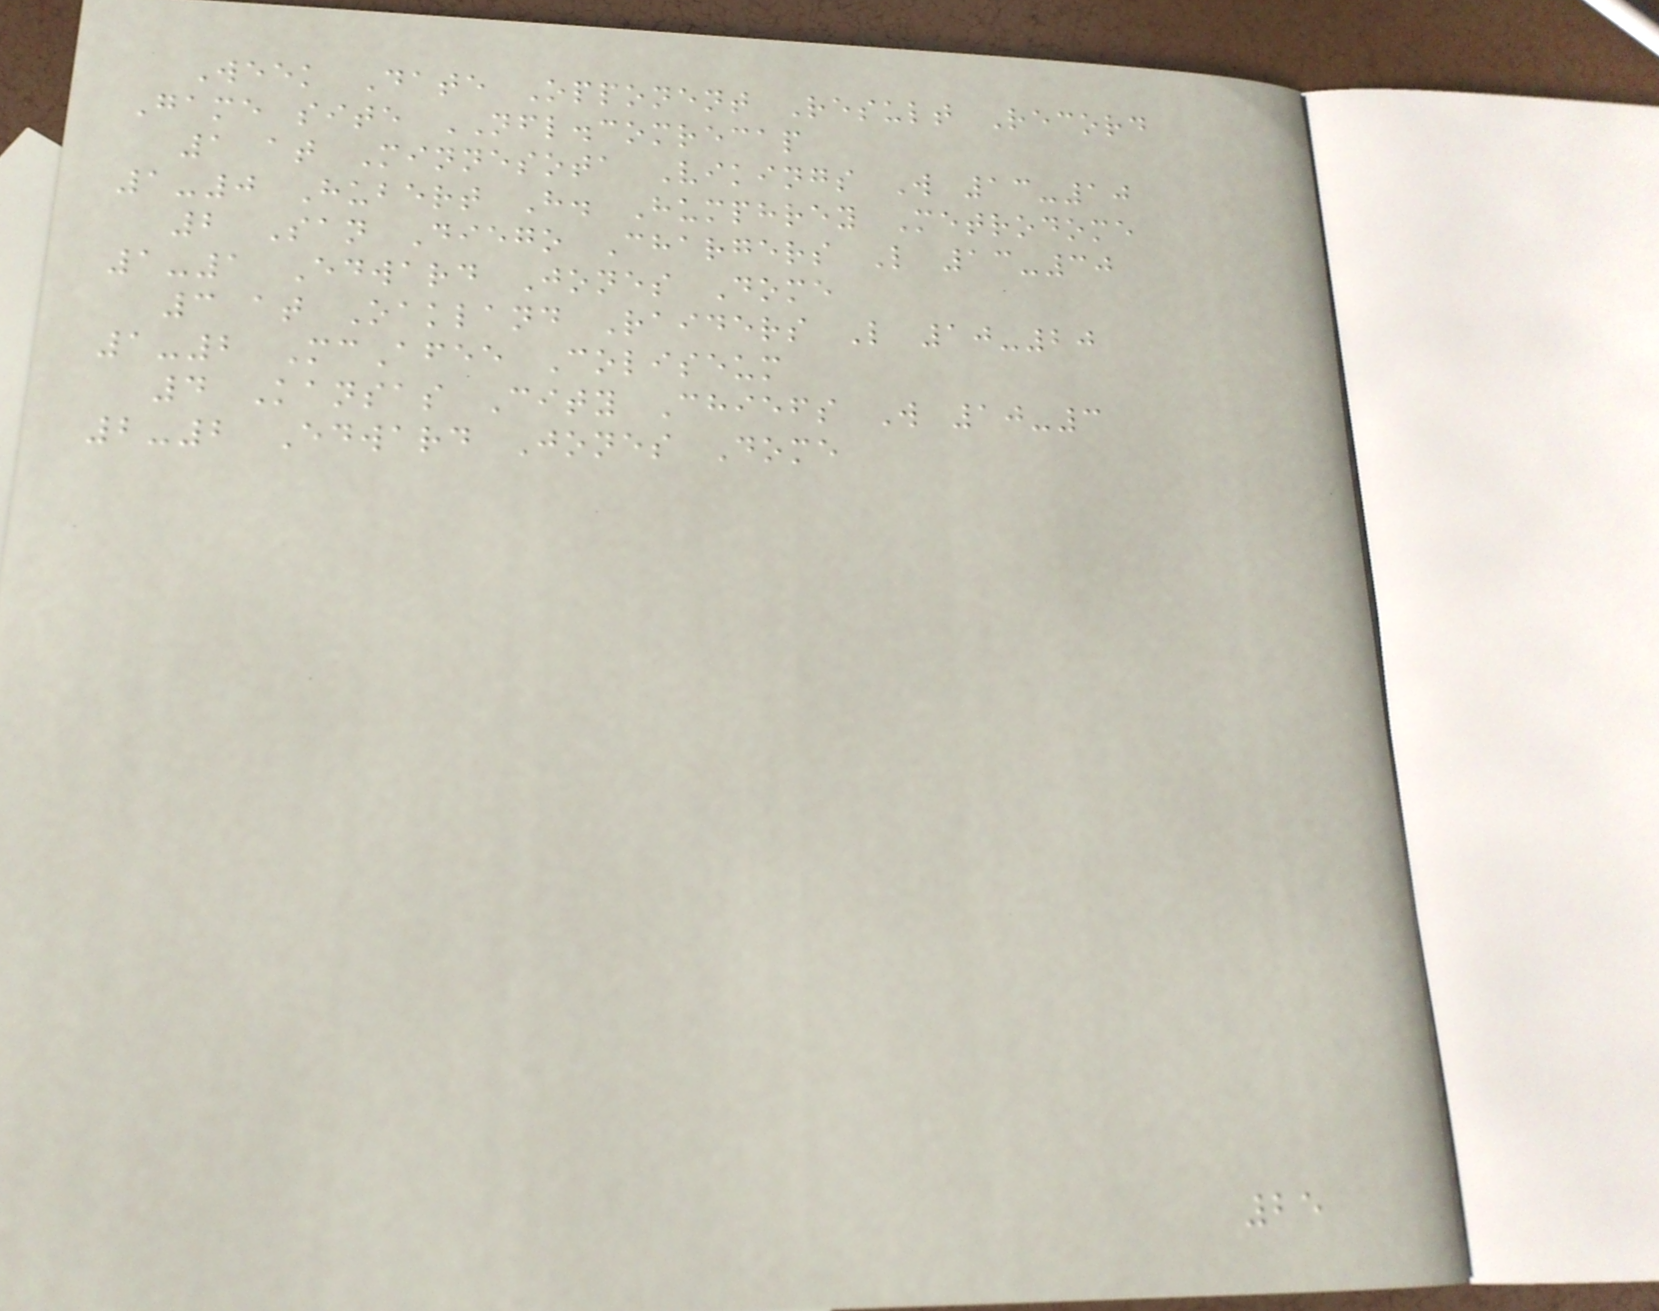Week Date Opponent Result Record
Game site NFL.comrecap
1 at Minnesota Vikings W 13-10
1-0 Hubert H. Humphrey Metrodome
2 San Diego Chargers L 13-30
1-1 Edward Jones Dome
3 at Oakland Raiders L 10-20
1-2 McAfee Coliseum
4 Kansas City Chiefs W 10-3
2-2 Edward Jones Dome
25
